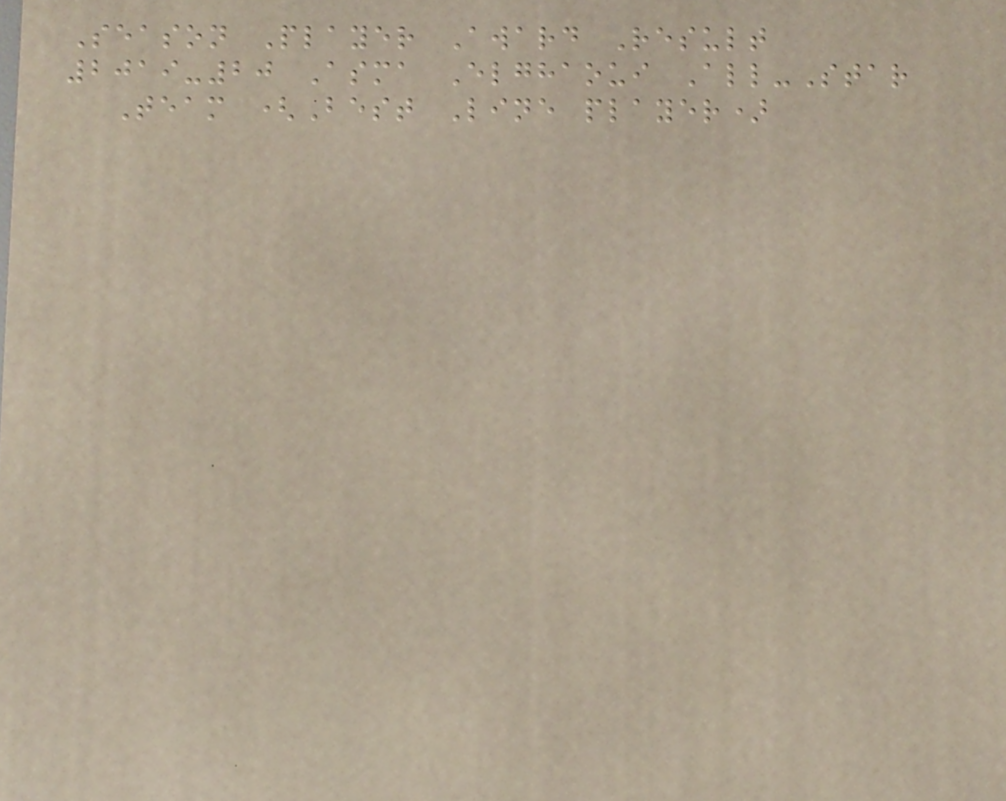Season Player Award Result
2019-20 Asma Elghaoui All-Star
Team (Best Line player)
